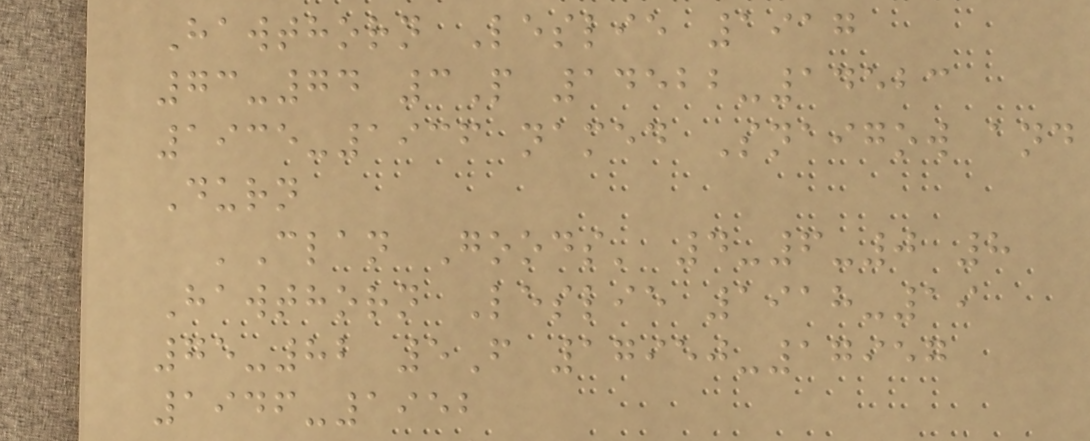Hawthorn Leslie 1917
73-74 3P 14522-14523
1935-1936 named Snaigow and
Durn
'Clan Goods' 4-6-0 8
Hawthorn Leslie 1918-19
75-82 5F 17950-17957
1946-1952
